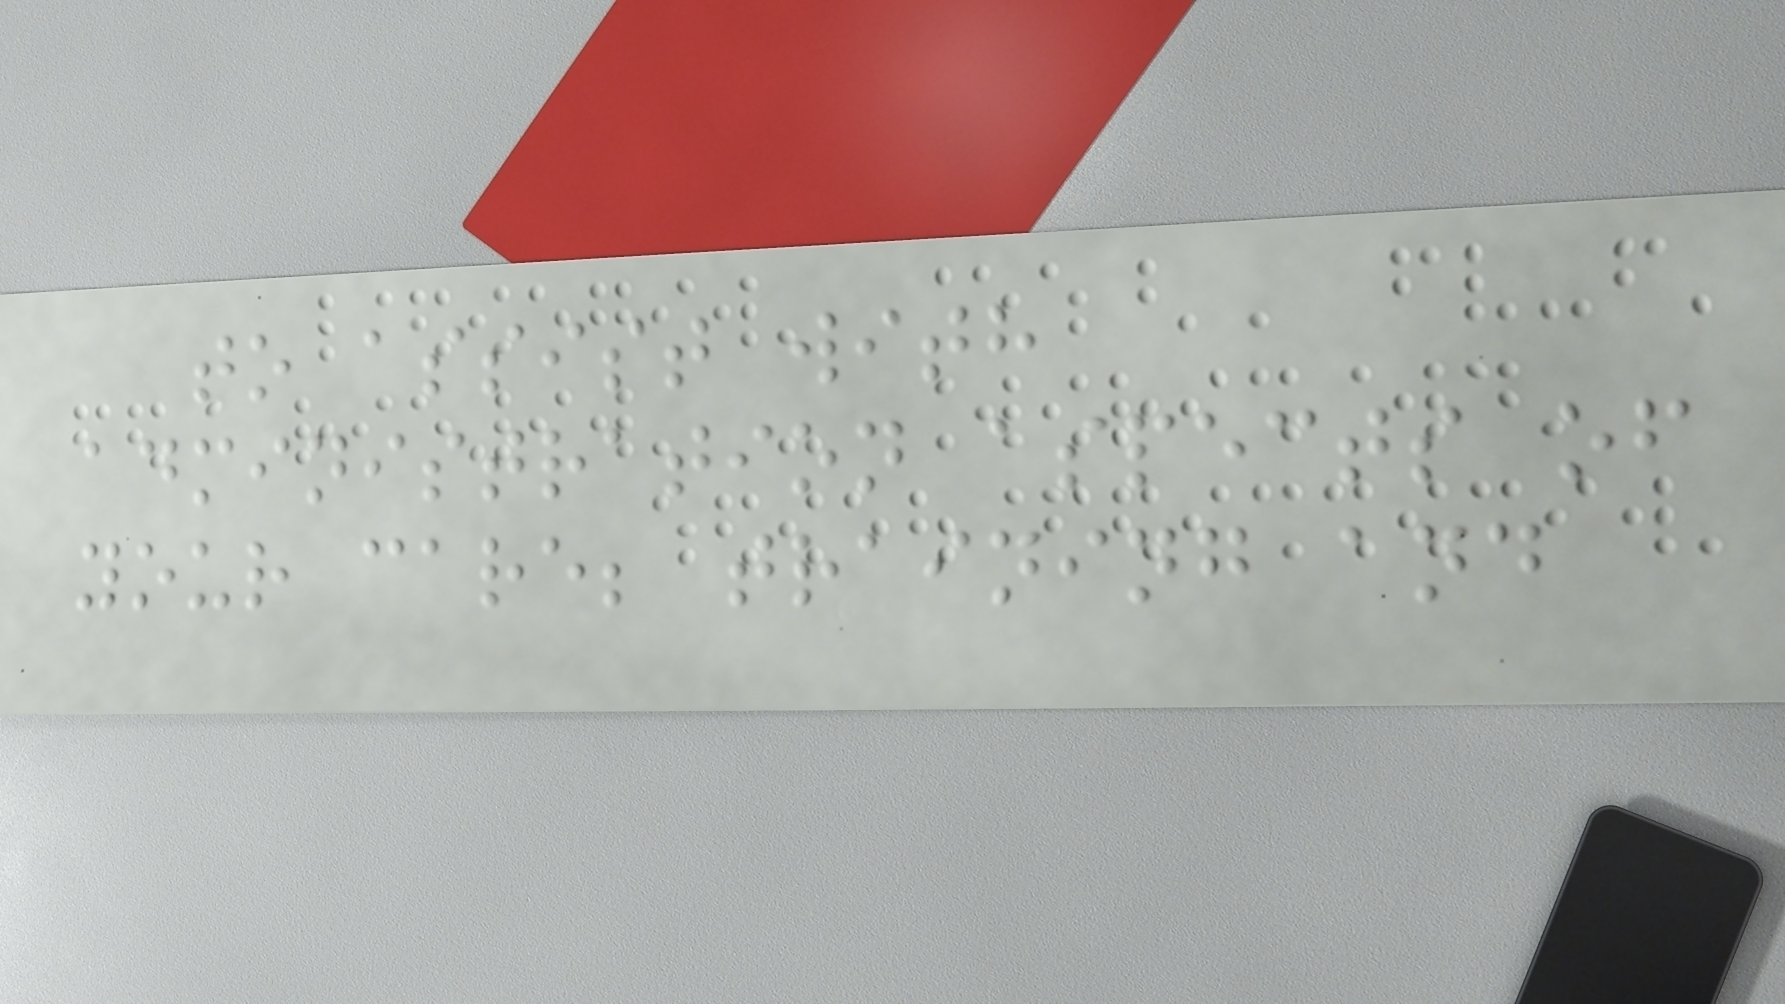to assist with
administration aspects of
your care; training and
